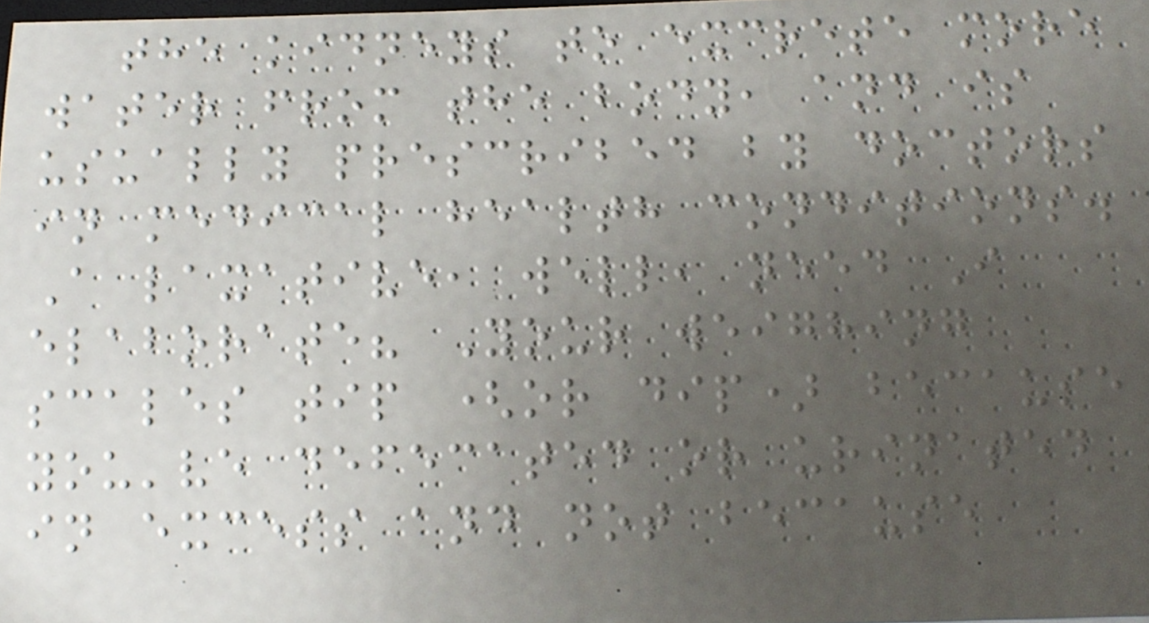the kidneys to excrete more
water from the body, and is
usually prescribed by doctors
in medical health conditions.
A laxative, well, need I
elaborate? Your weighing
scales tip (or dip) because
you've defecated or urinated
in excess and not because
